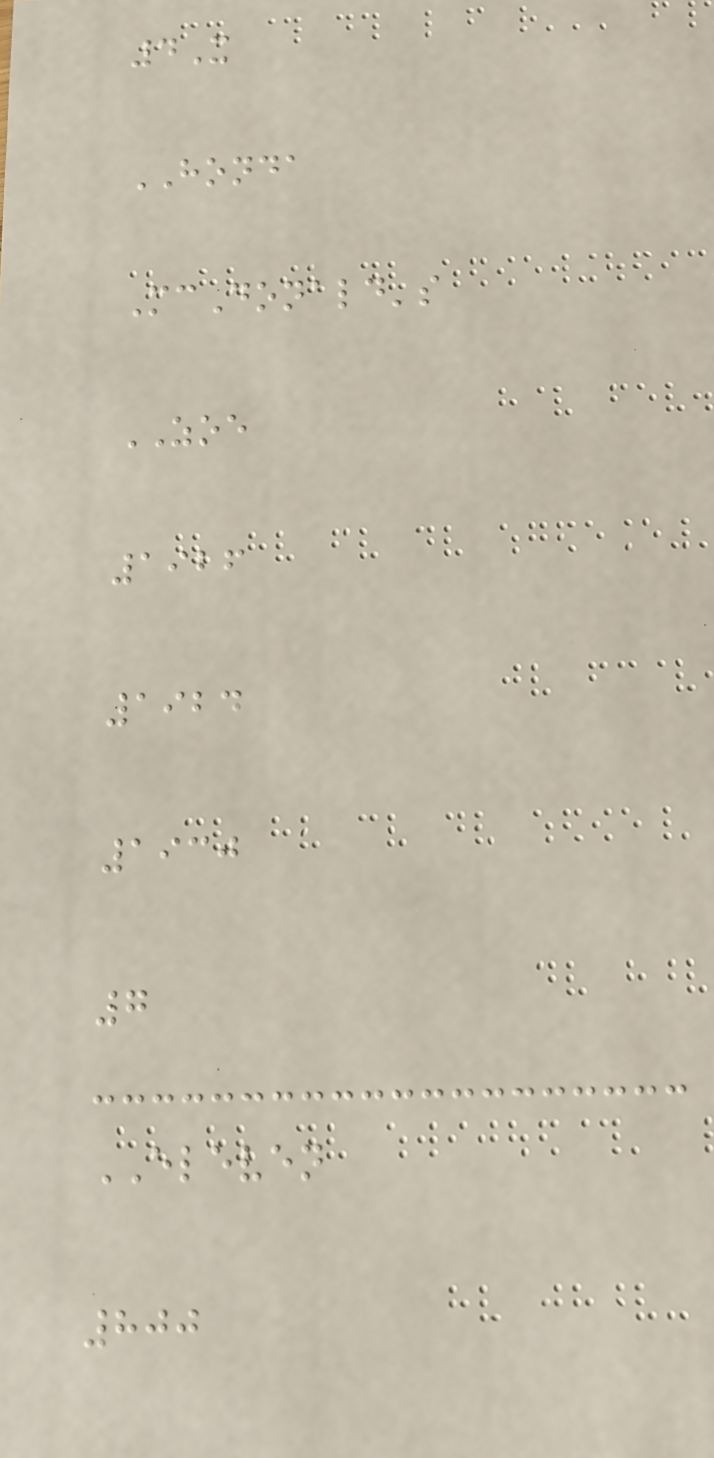4X
HONDA
McDonald's
ZOE
1926
1924
1930
7
ELEVEN
800
